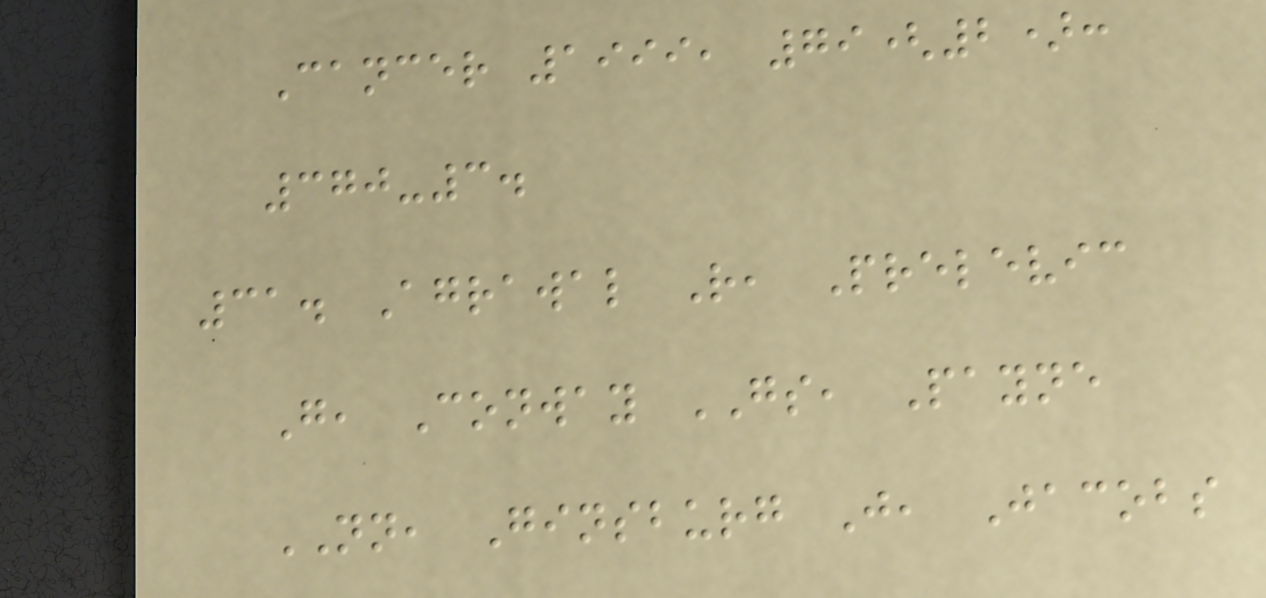Cancer 1999, 79(2):
370-3.
31. Agrawal R, Prelevic
G, Conway GS, Payne
NN, Ginsburg J, Jacobs
